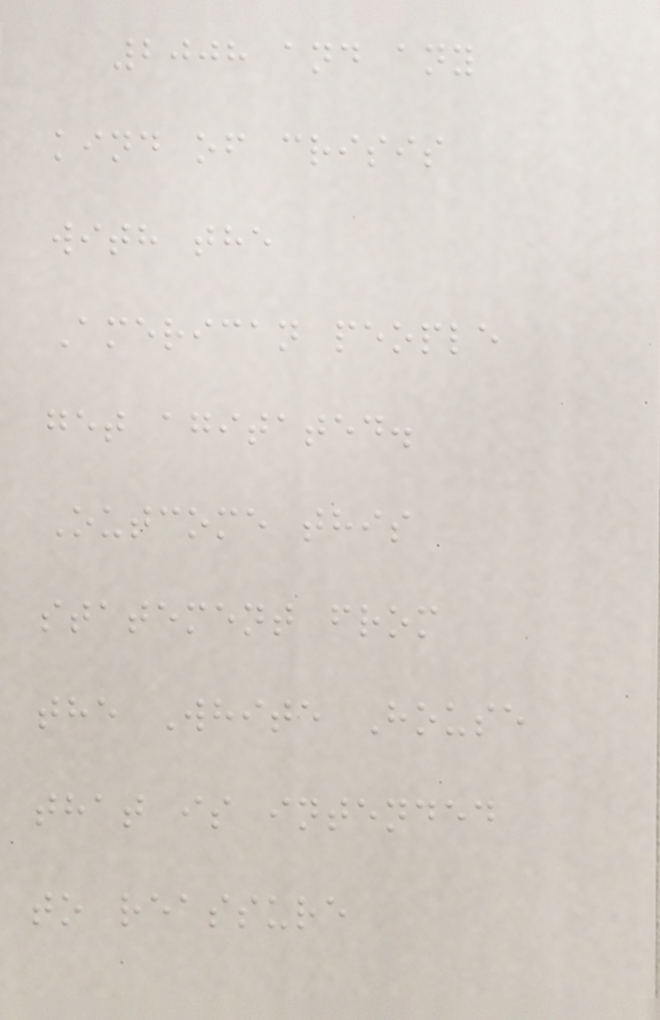2008 and any
kind of crisis
with the
American people
get agitated.
Outcome this
statement from
the White House
that is intended
to reassure
